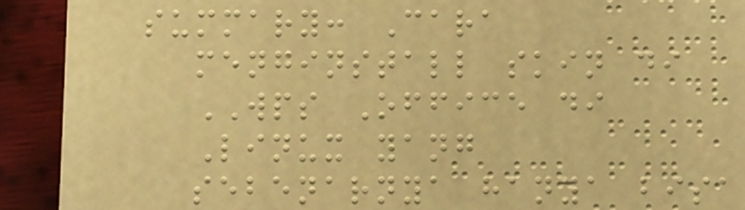summary: Cara
menginstall skin di
WPS Office di
Linux yang
sebenarnya hanya bisa
